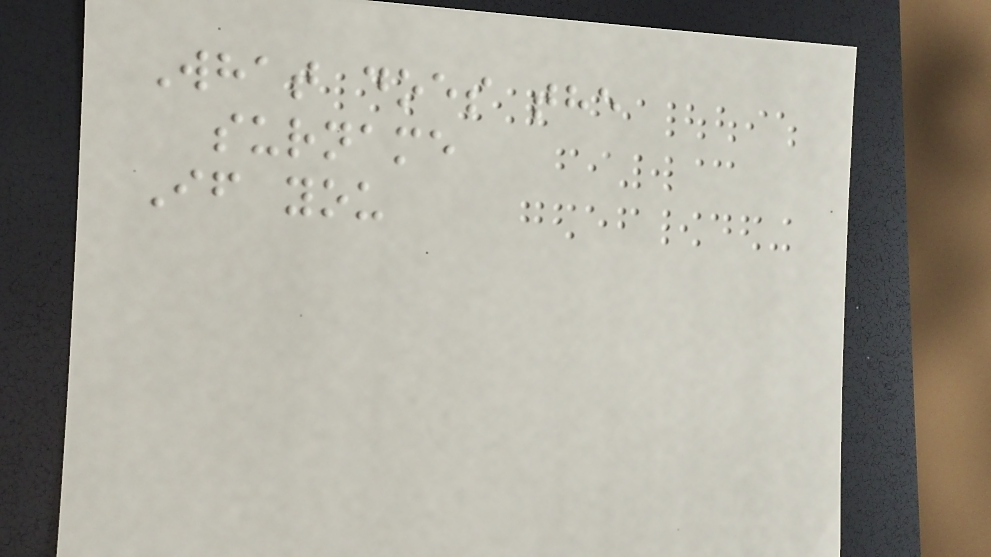What does the
surname
If you
